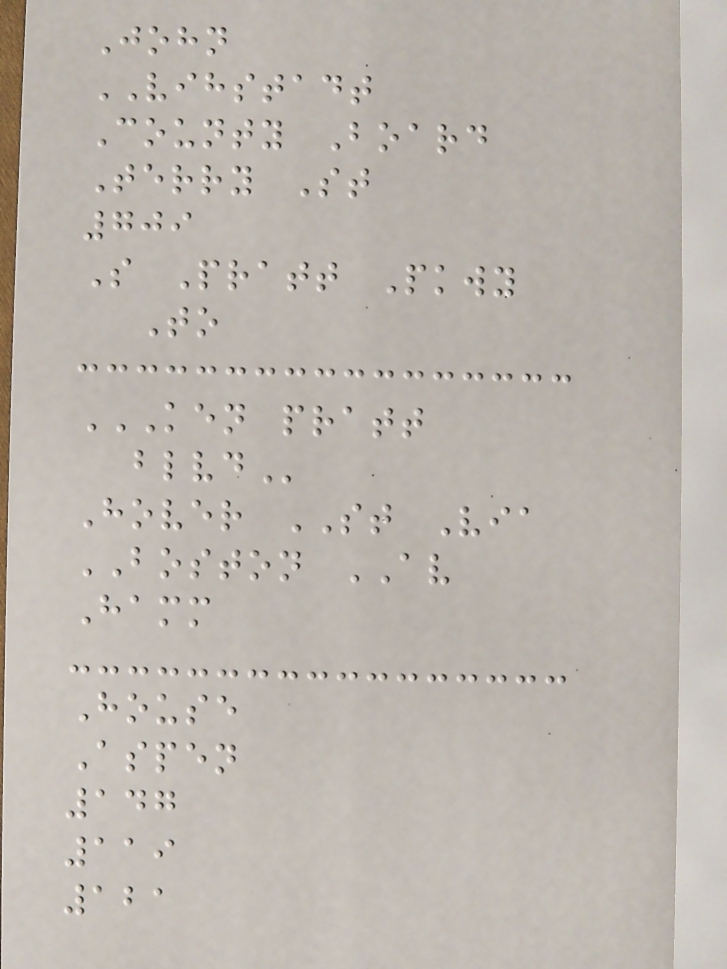John
VIHSTADT
County Board
Terry St
709
S Pratt Pkwy
To
KEN PRATT
BLVD
Hover ST Via
BOSTON AV
Hamm
House
Aspen
147
119
121
